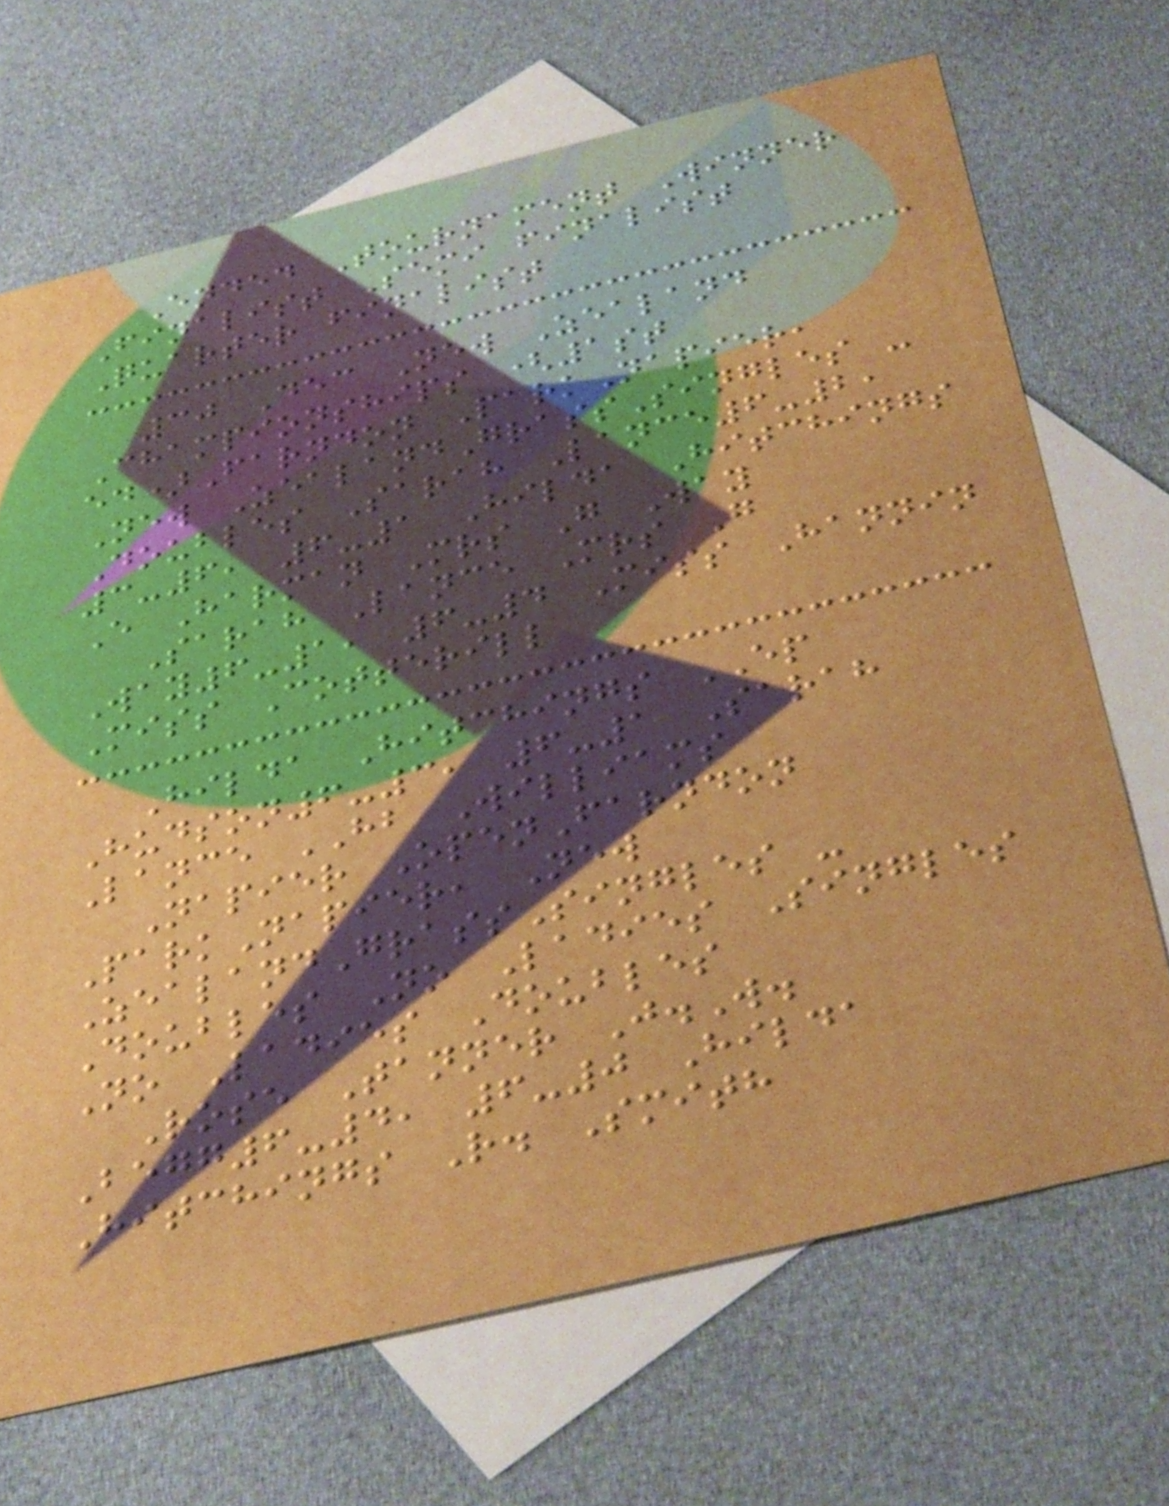Ended Tournament Winner
Finalist Semi finalist
Quarter finalist
30 Dec New Zealand
Championships (1st
ed)Farndon ParkNapier,
New ZealandGrassSingles -
Doubles Sarah Lance6-2,
3-6, 6-1 Hilda Hitchings
E Harman Mrs G Way
Sarah Lance Mrs G
Way6-1, 6-4 Miss Hannin
Miss Cotterill
Hilda Hitchings EP
Hudson6-3, 6-1 Sarah
Lance HB Williams
Napier OpenFarndon
ParkNapier, New
ZealandGrassSingles -
Doubles No Ladies Singles
No Ladies Doubles
Rose Tanner J.W.
Begg6-4, 6-0 Hilda
Hitchings R. Smith
